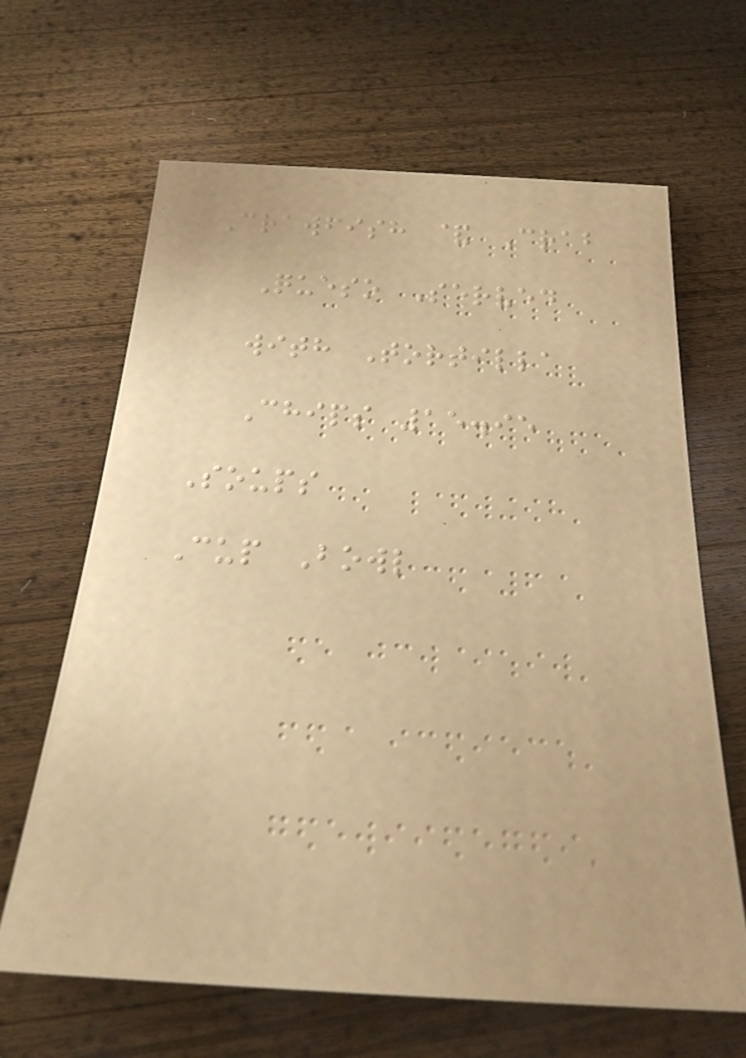Crawfish & Crab
Queso Served
with Tortilla
Chips 15.95
Soups
Cup Bowl
